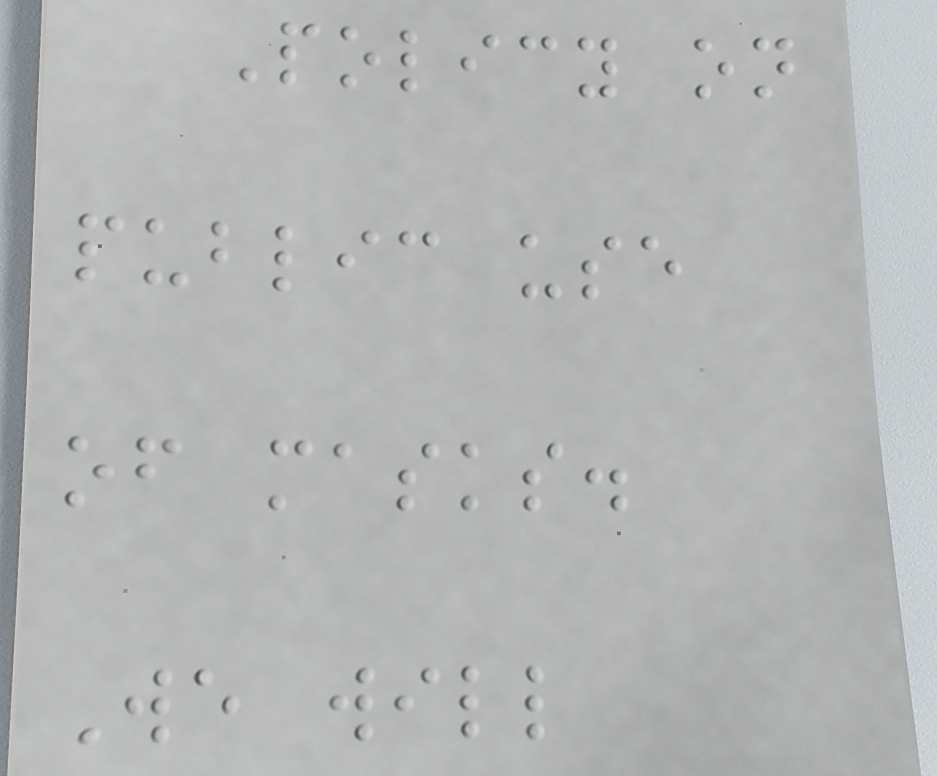Policy on
public use
of masks.
We will
